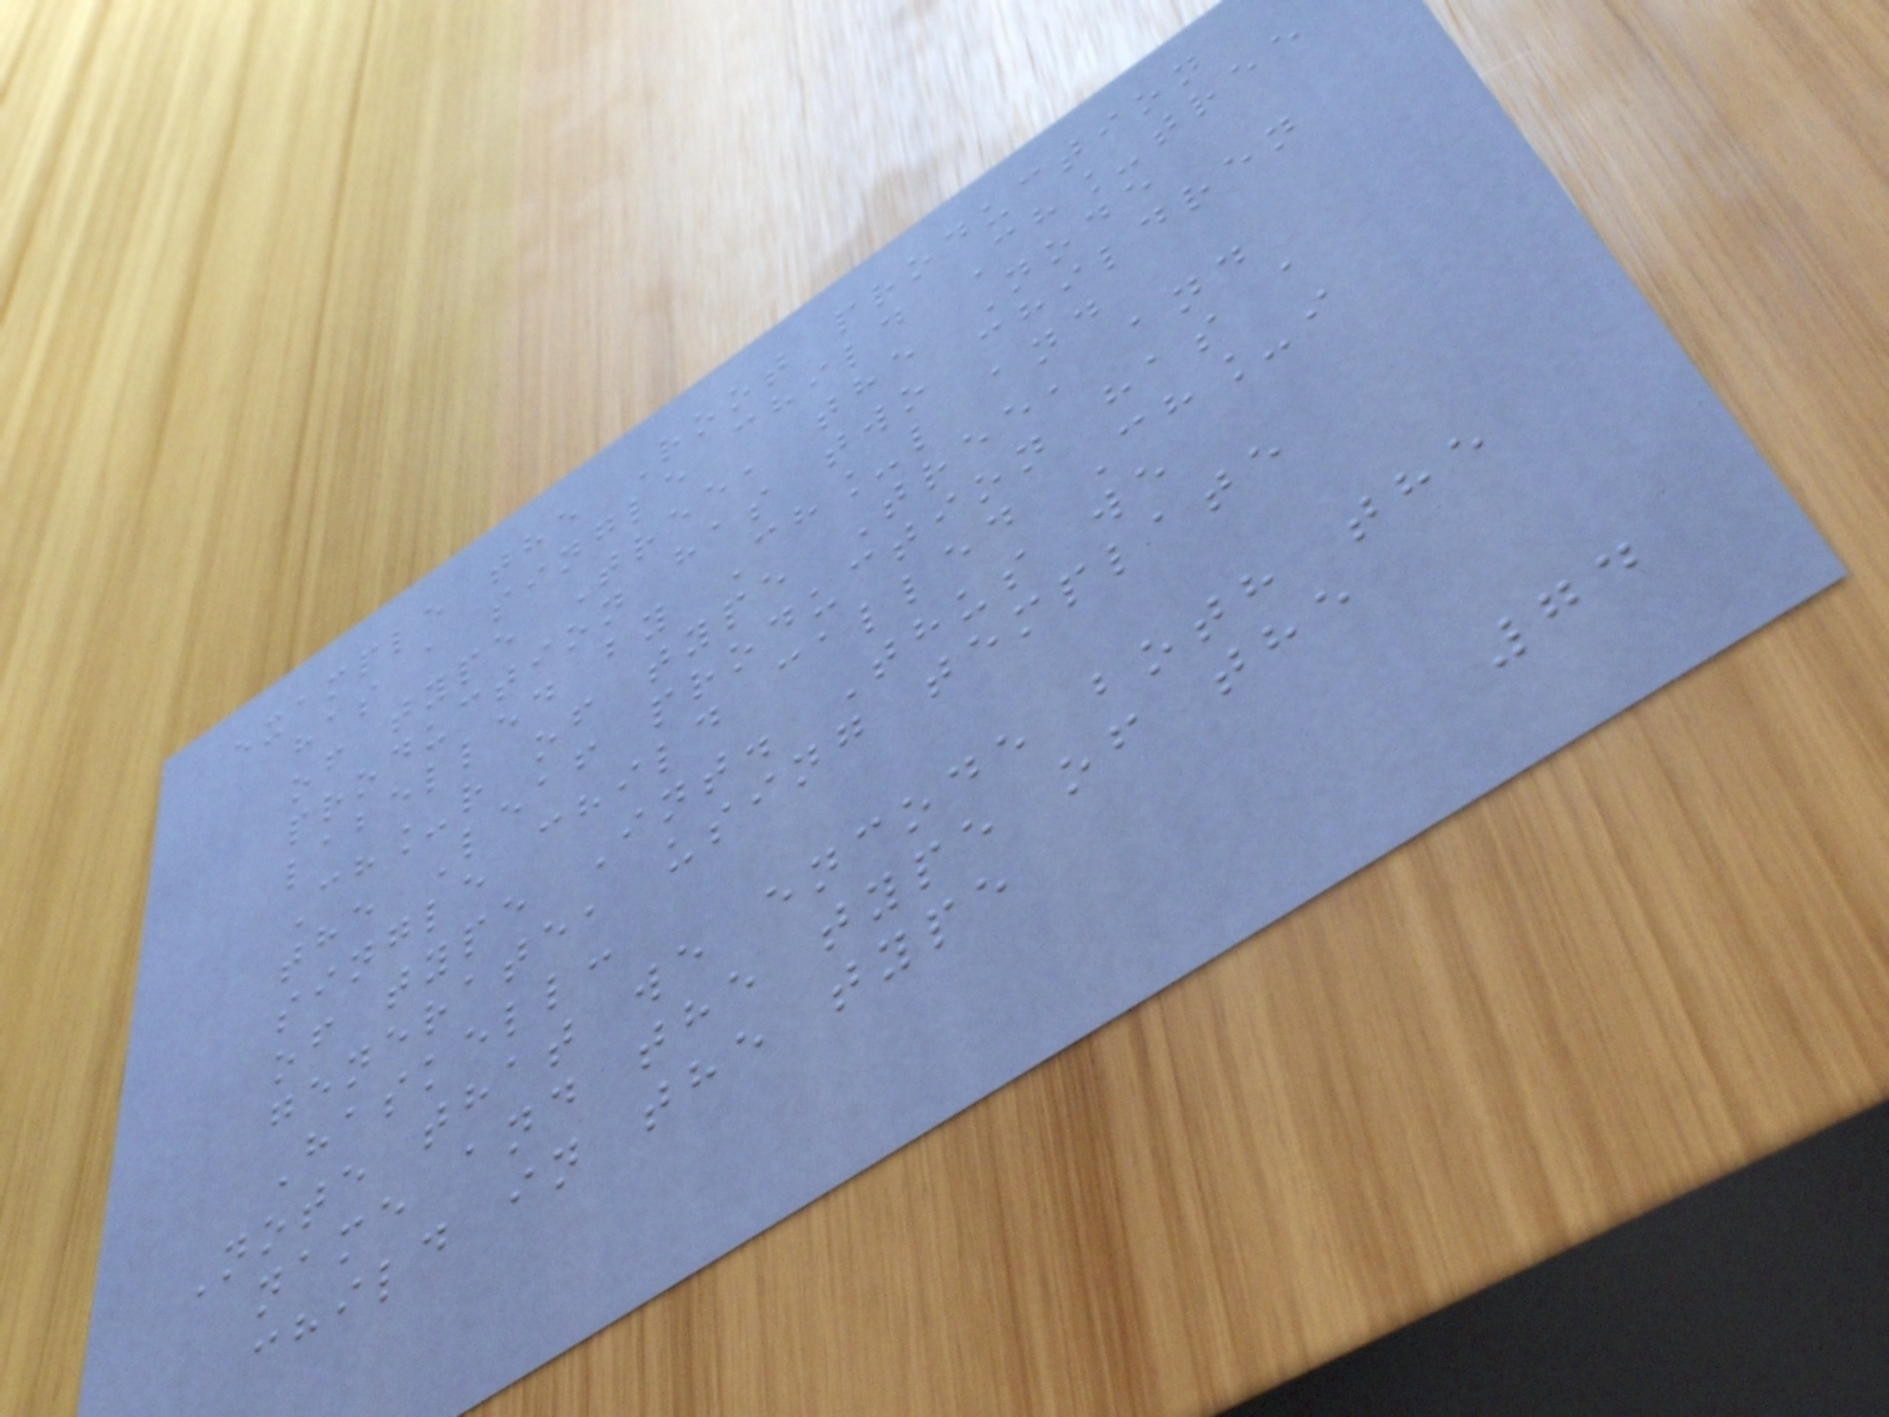example the Root production
has a single child Ch_tree
of type Tree, the Node
production has two children
labelled by Ch_l and
Ch_r of type Tree, and
the Leaf production has a
single child called Ch_i
of type Int. Thus we
generate, using template
Haskell:
Note that we encode both the
name and the type of the
child in the type
74
